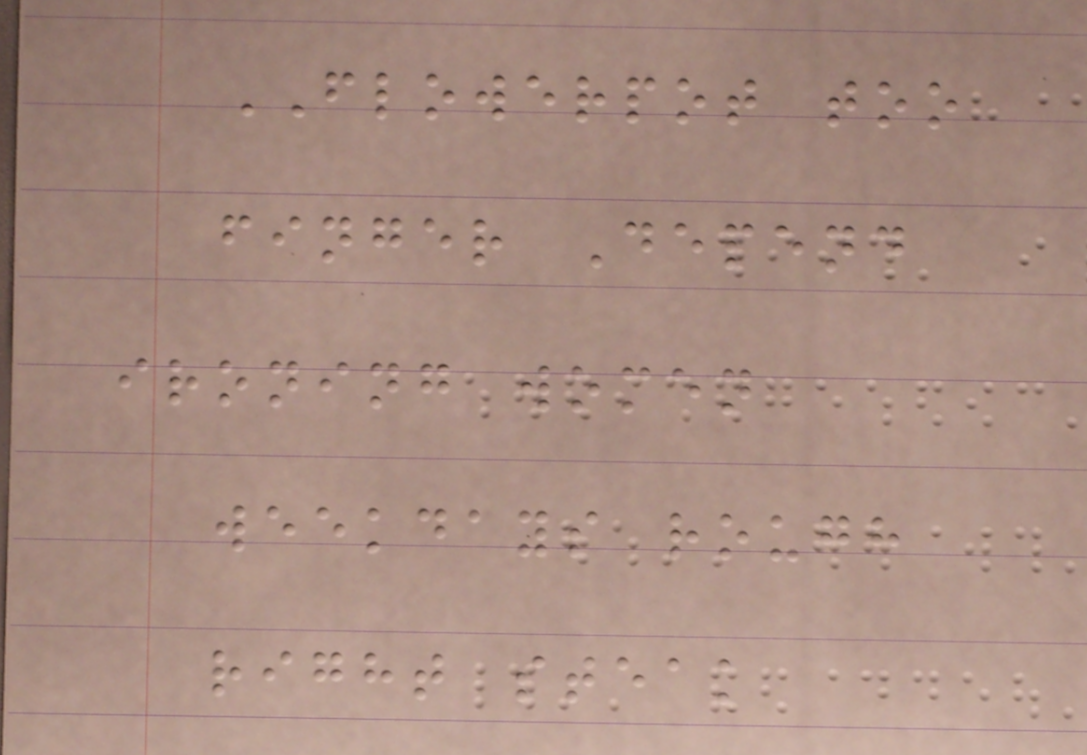FLOWERPOT too
finger Depend
ironing women
weekdays rough
right steak
